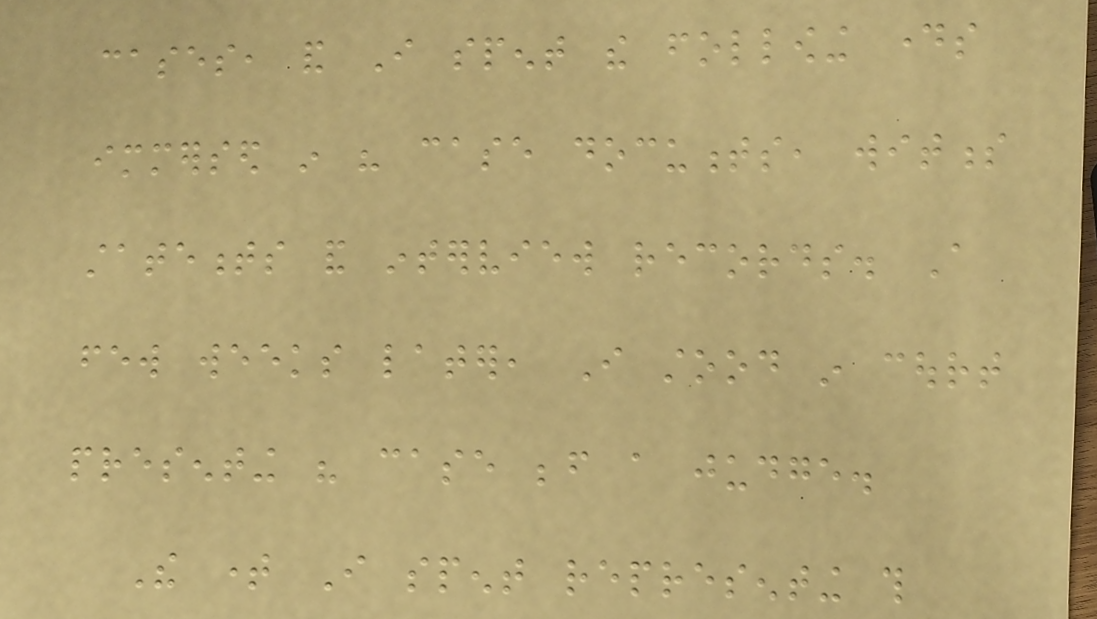cases, and I spent the following days
immersed in his case documents, witness
statements and interview records. A
few weeks later, I stood in court
presenting his case before a judge.
The time I spent representing this
